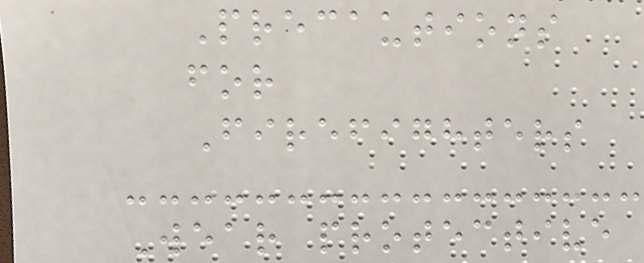Precautions
for
Firefighters
Wear protective
